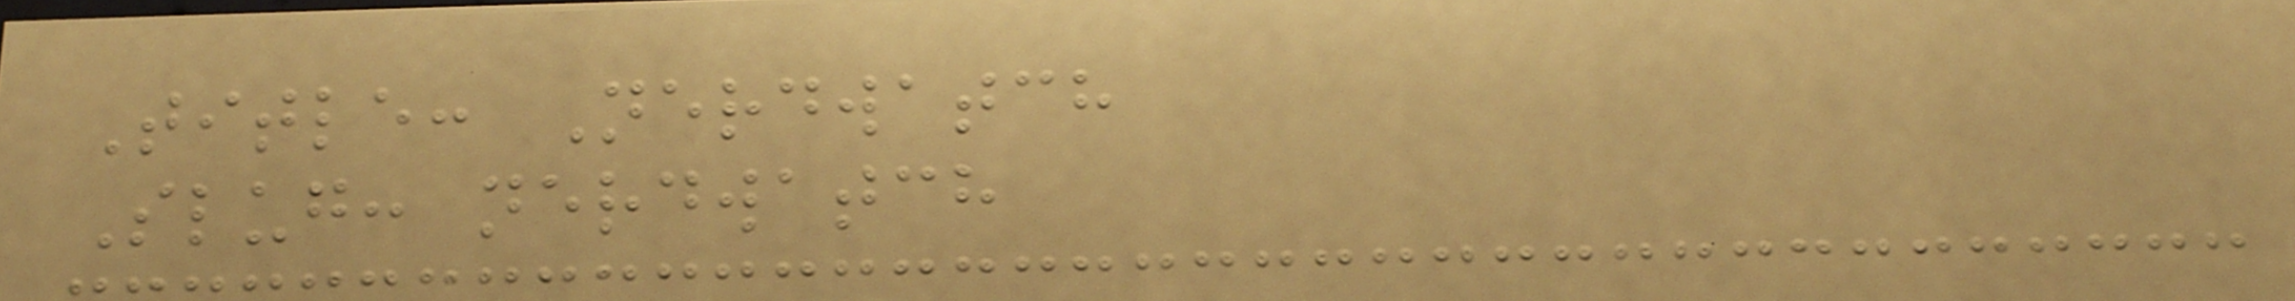Title: Nerdwatch
Slug: nerdwatch
